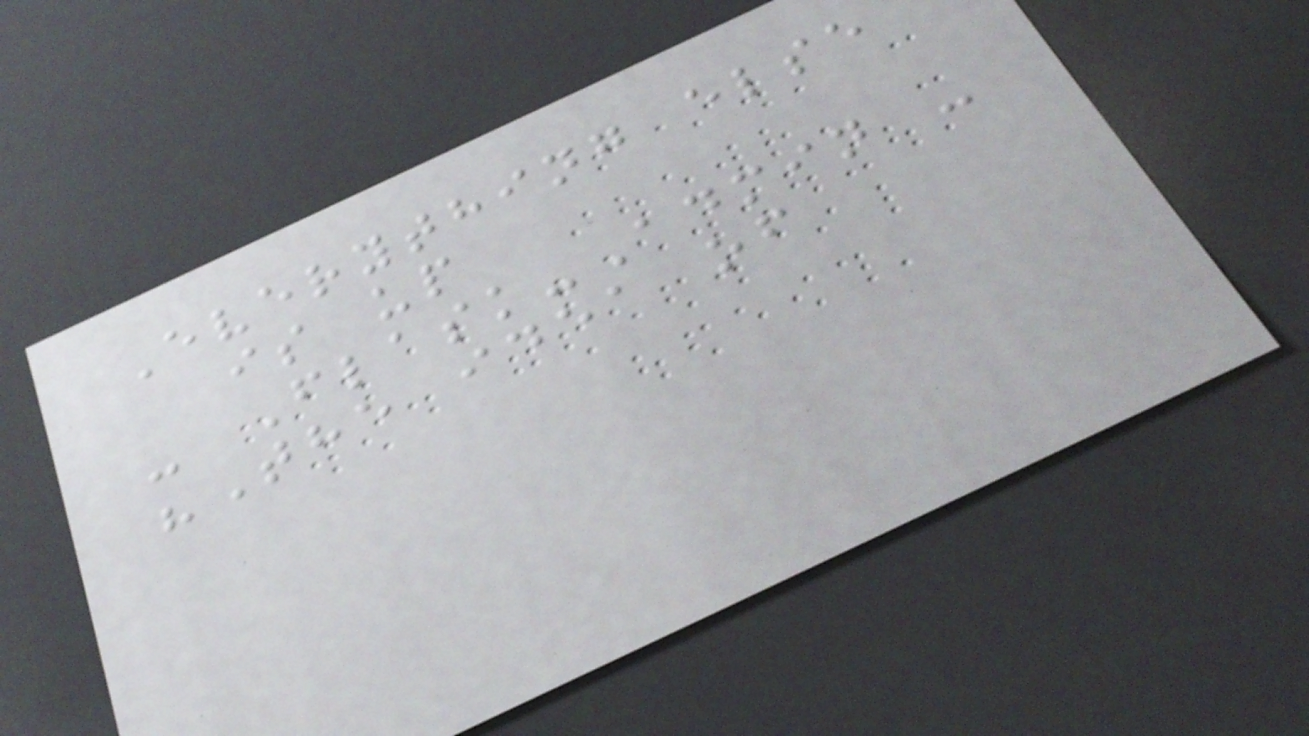Everything else
is up
- Flask-Admin -
"The idea of
